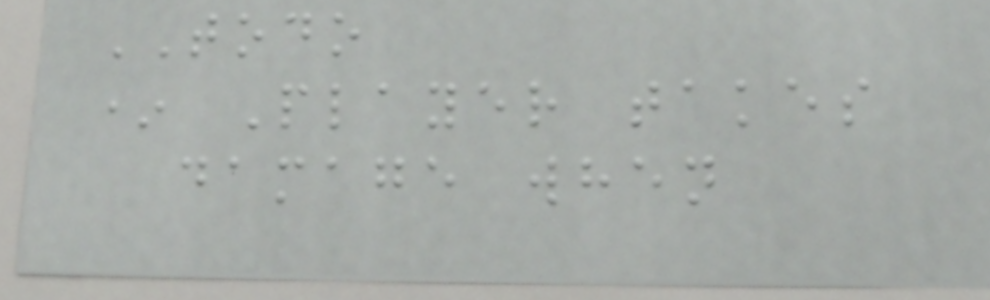TODO
* Player takes
damage when
